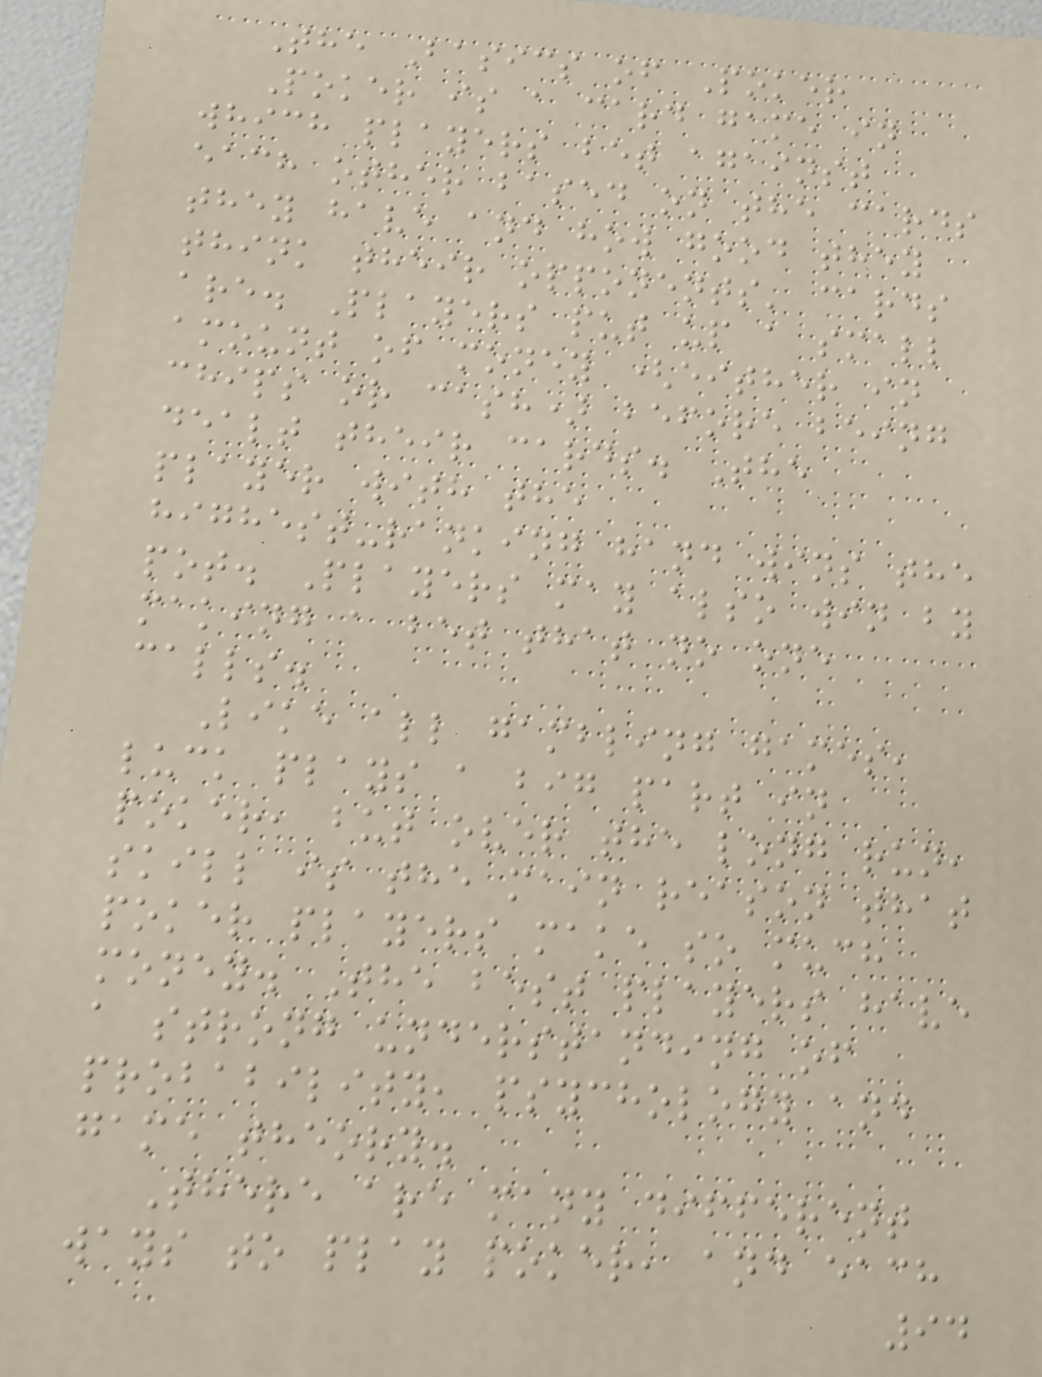The Basics of Poker
Poker is a card game in
which players bet against
each other based on the cards
they have and how good they
think their opponents' cards
are. Players put up a small
amount of money (either in
chips or cash) before being
dealt their cards. The
player with the
highest-ranking hand wins the
pot. Players may also win by
making a bet that no one
calls.
Like all gambling games,
luck plays a big part in
poker, but over the long run,
skill is the main reason that
poker players make so much
money. The best players have
a strong understanding of
probability, psychology and
game theory.
There are many different
ways to play poker, and each
94
